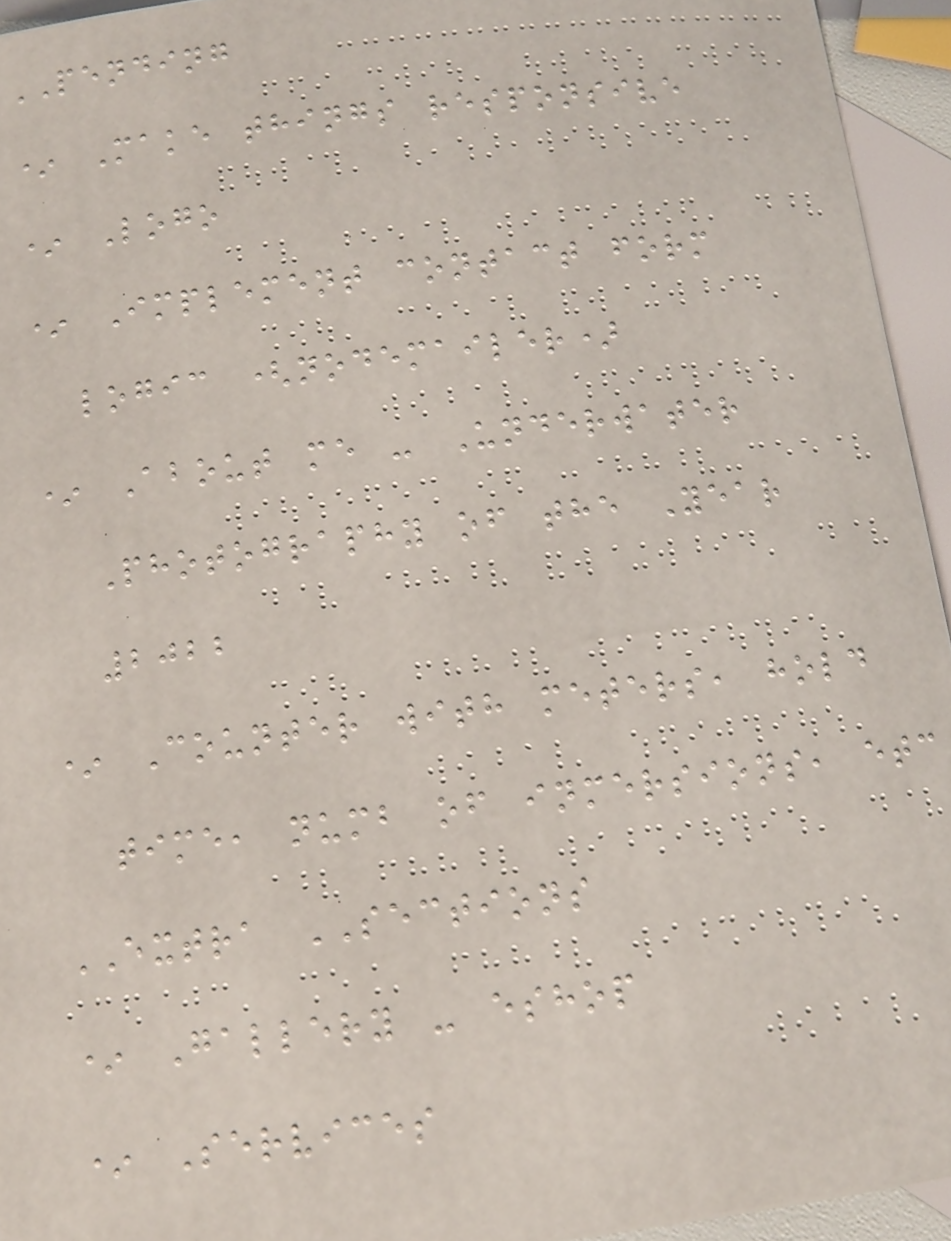PENDING
* Make things responsive
* Logo
* Implement contact form
logic (nodemailer)
* About me - Underwater
Photography of the Year
2022
* Counter with meters, hold
time, numb of inmersions, etc
EXTRA SECTIONS
* Gallery - eshop
* Services
